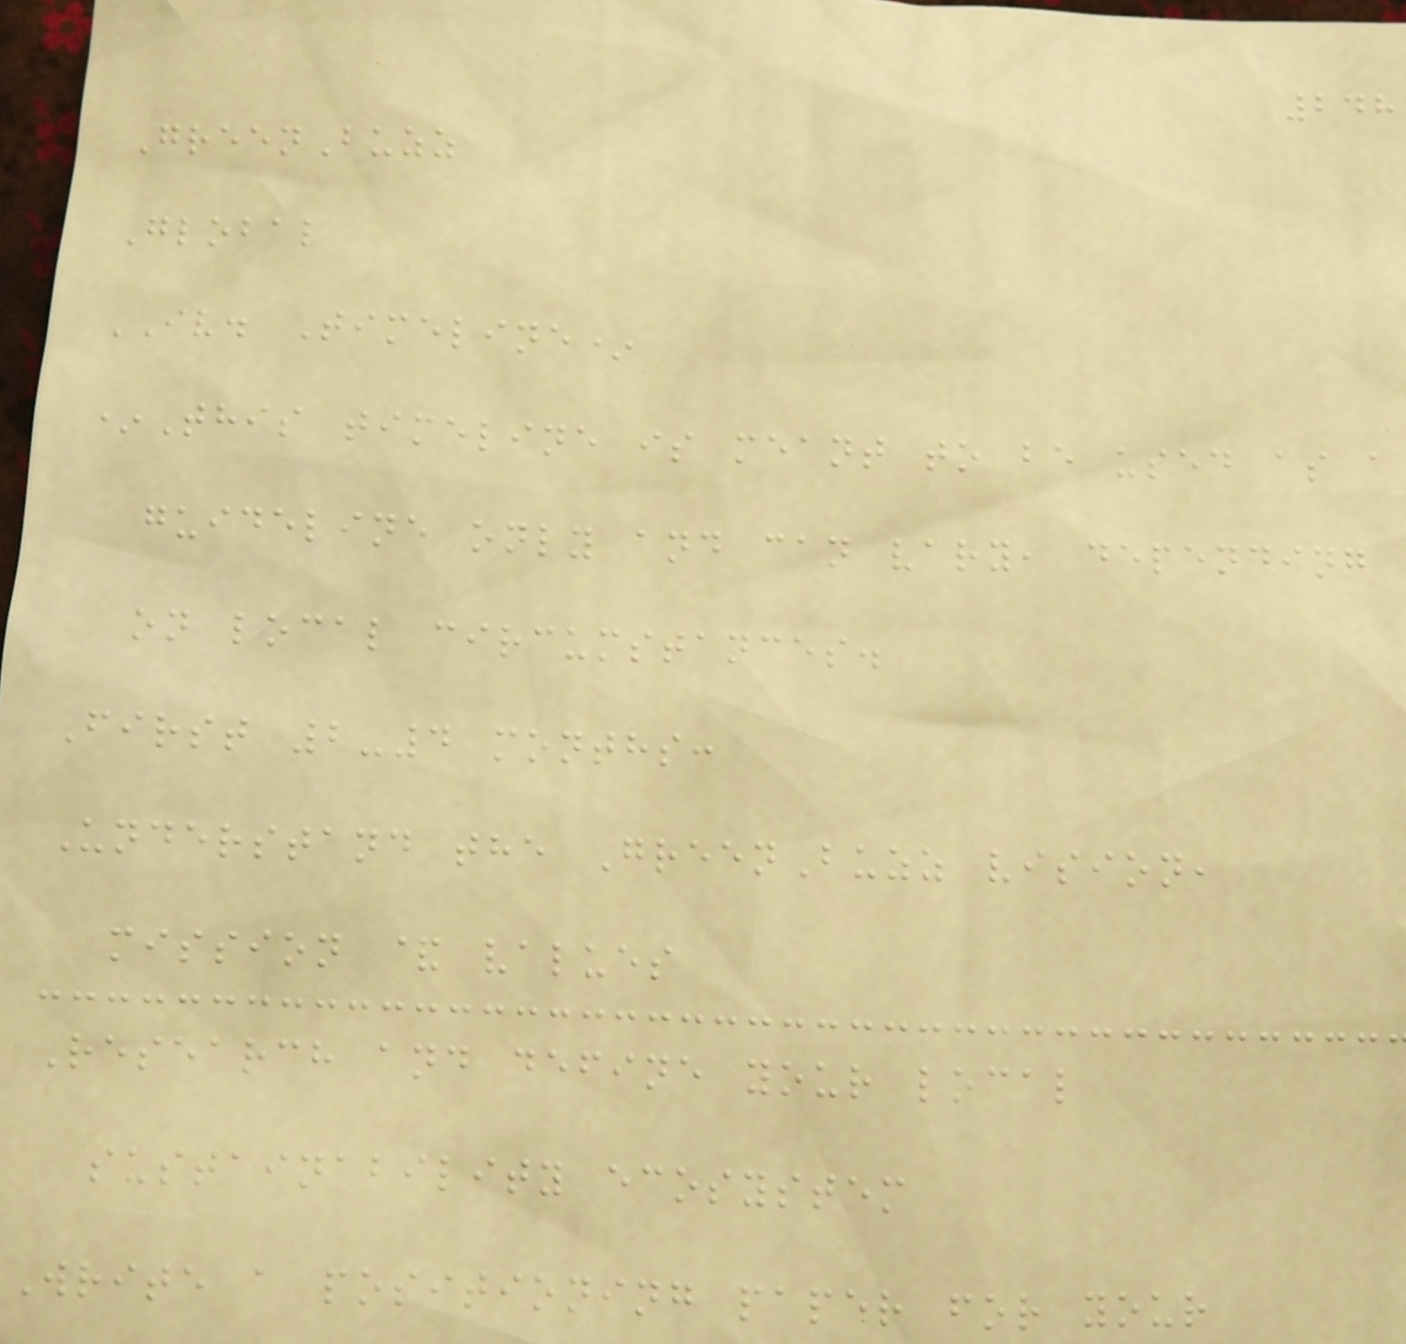248
GreenBuzz
Global
IV. Timeline*
*This timeline is meant to be used as a
guideline only and can vary, depending
on local circumstances.
First 2-4 months:
Understand the GreenBuzz vision,
mission & values
Research and define your local
sustainability ecosystem
Write a positioning paper for your
